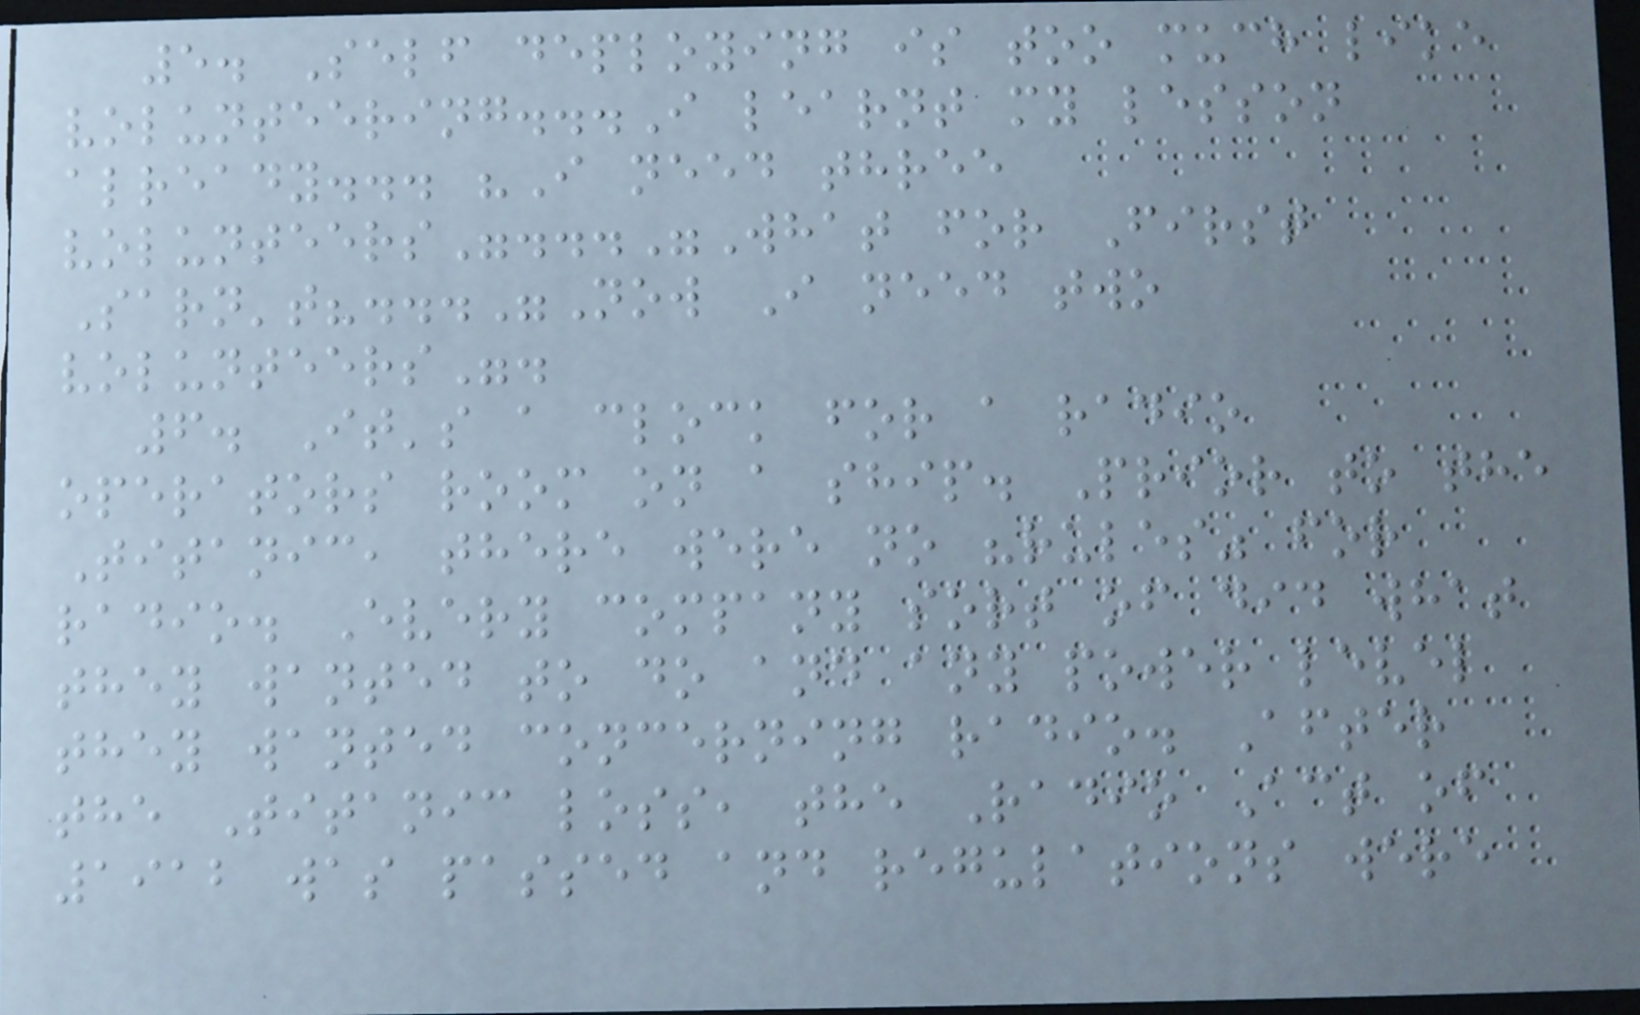5. Self deploying is too much like
volunteering...I learnt my lesson
already... "I need three
volunteers"..."What for First
Sarn't?..."Now I need two
volunteers".
6. It's a clock for a radio
operators room on a ship. Prior to the
Titanic, there were no "rules" for
radio. Every company sort of did what
they wanted to do and any power level
they wanted concerning radio. After
the Titanic loss, the Radio Act of
1912 was passed and regulations were
